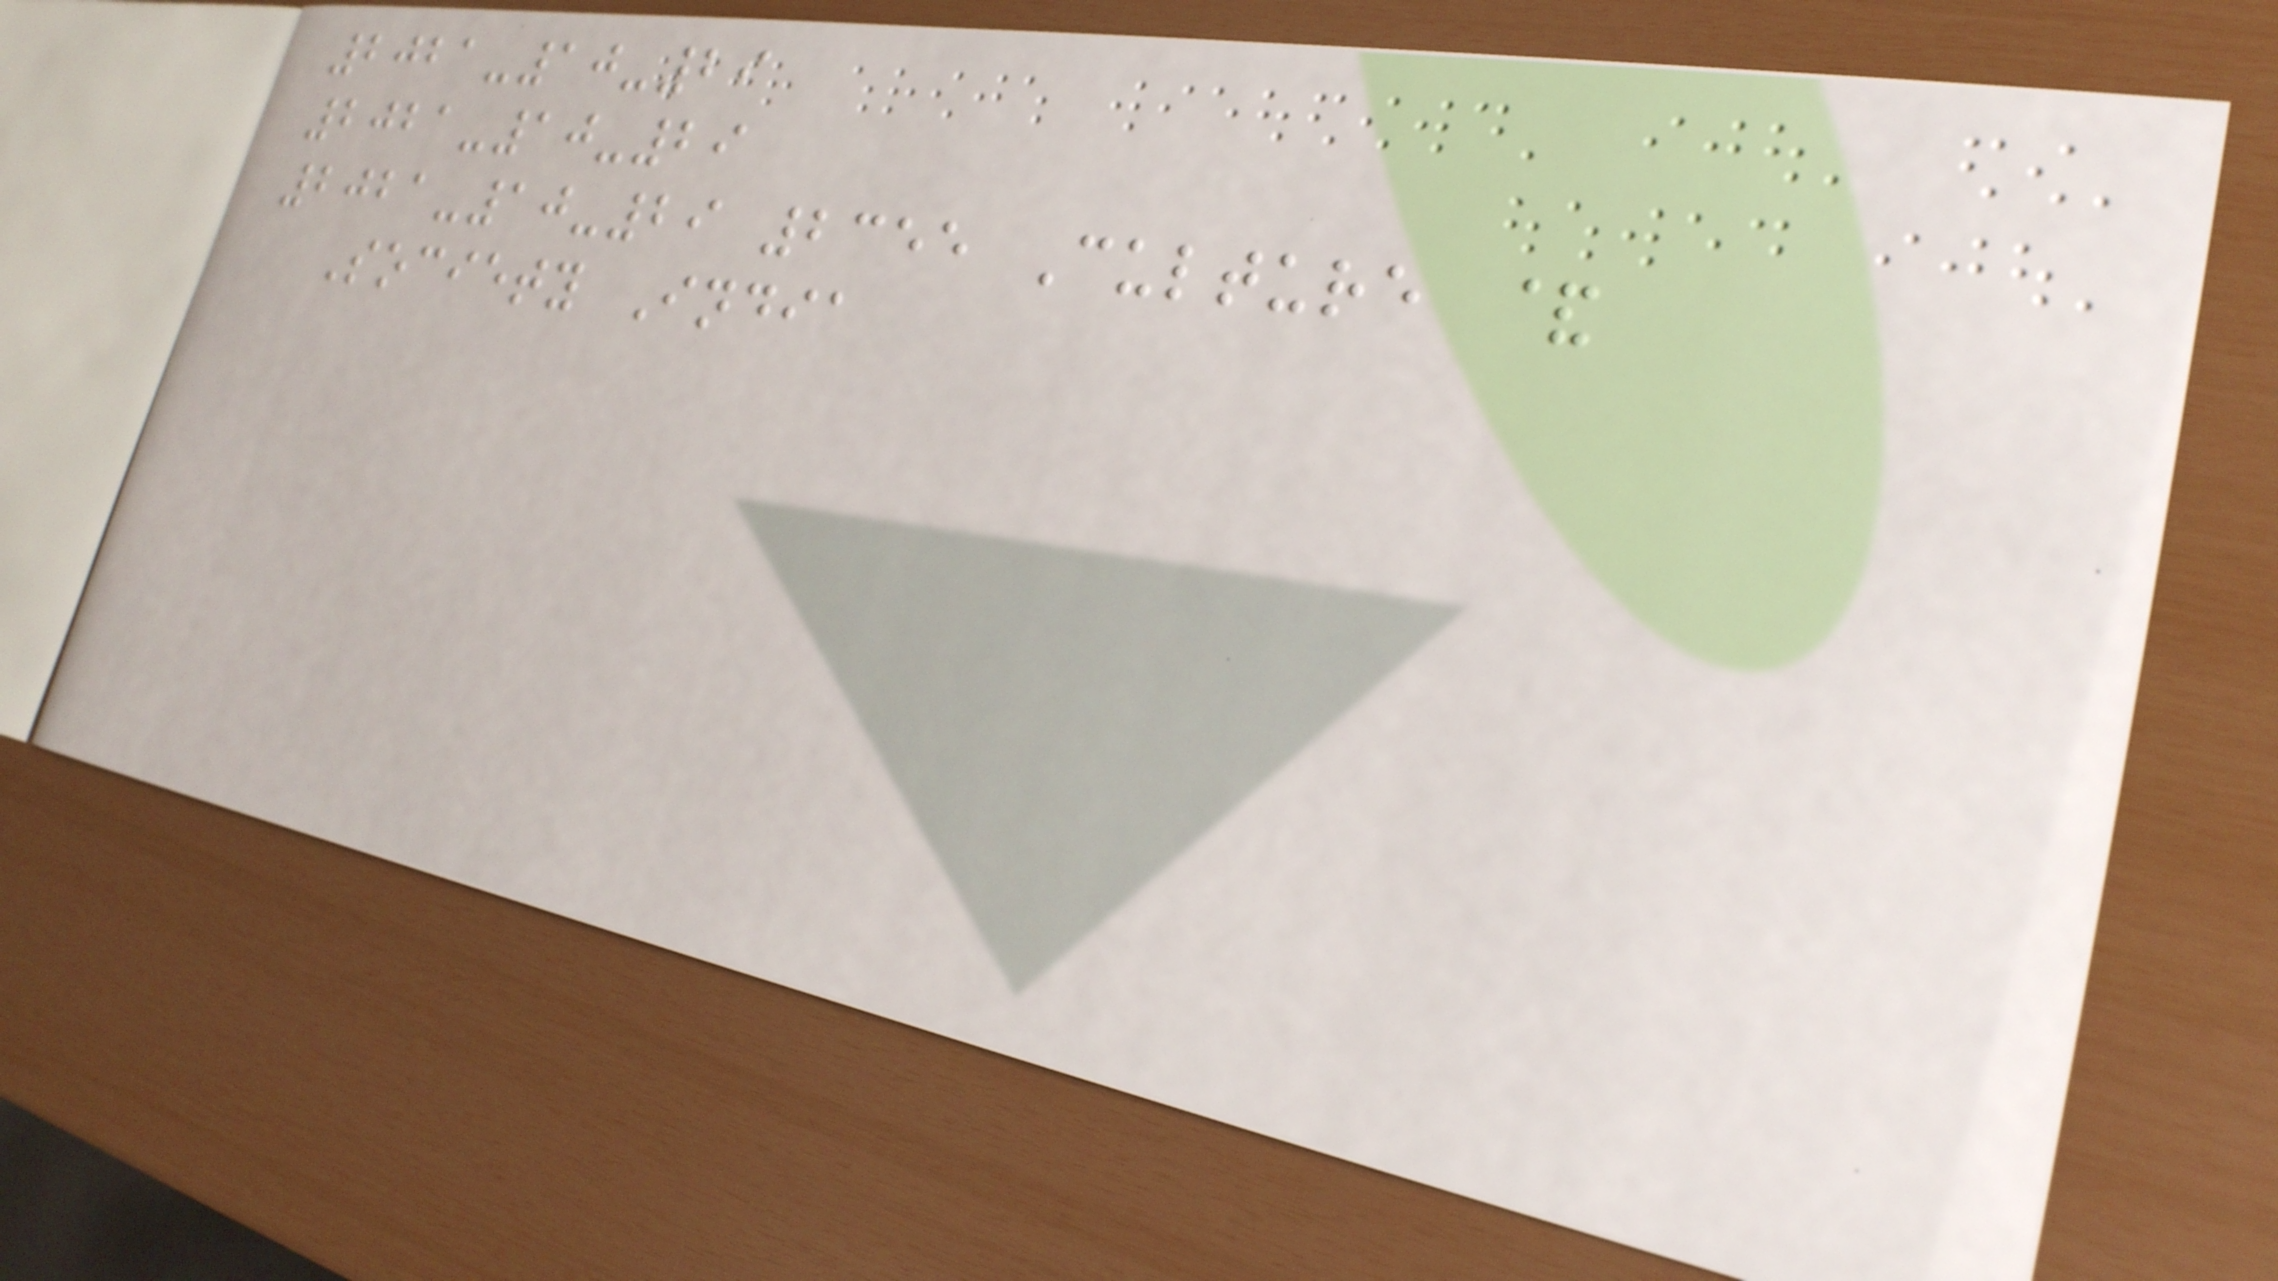2021-10-29
2021-10-29
2021-10-29 2355 Culture &
Society India
